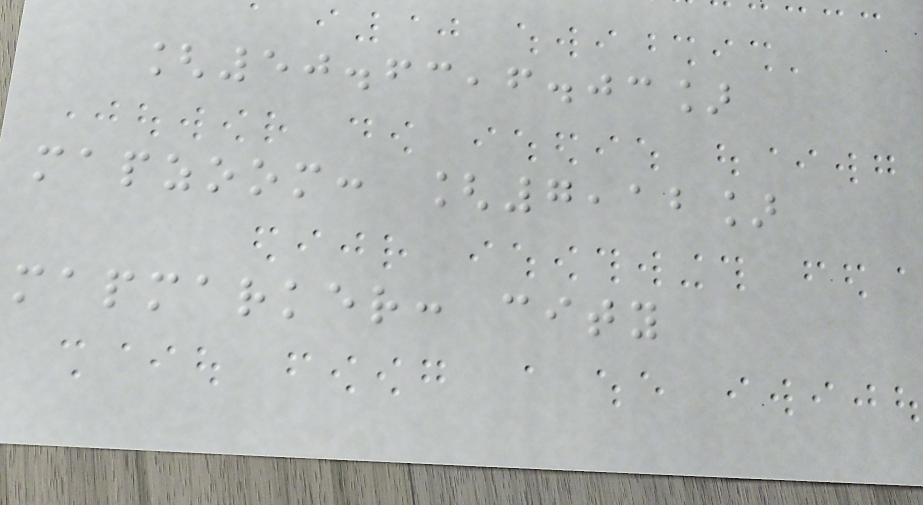[50.63,6.03]
mapzoom: [7,12]
mapmarker: city
